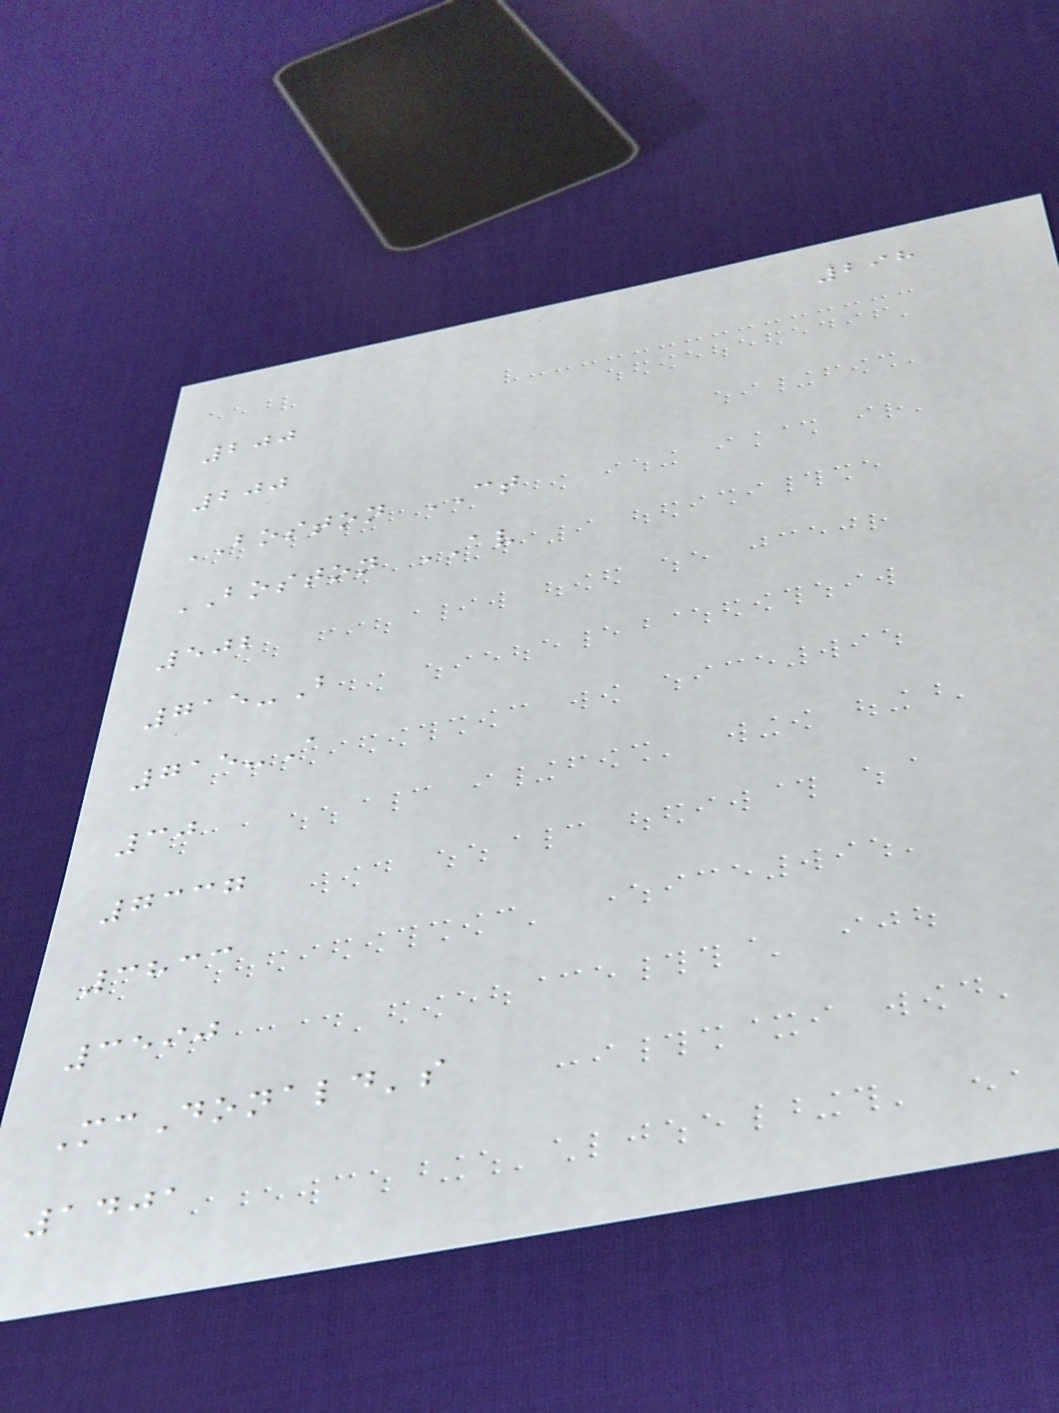298
200
200
BOSTON CT
BOSTON AV
502
715-B
715-A
30
7337
3833
3590
McDonald's
1401
